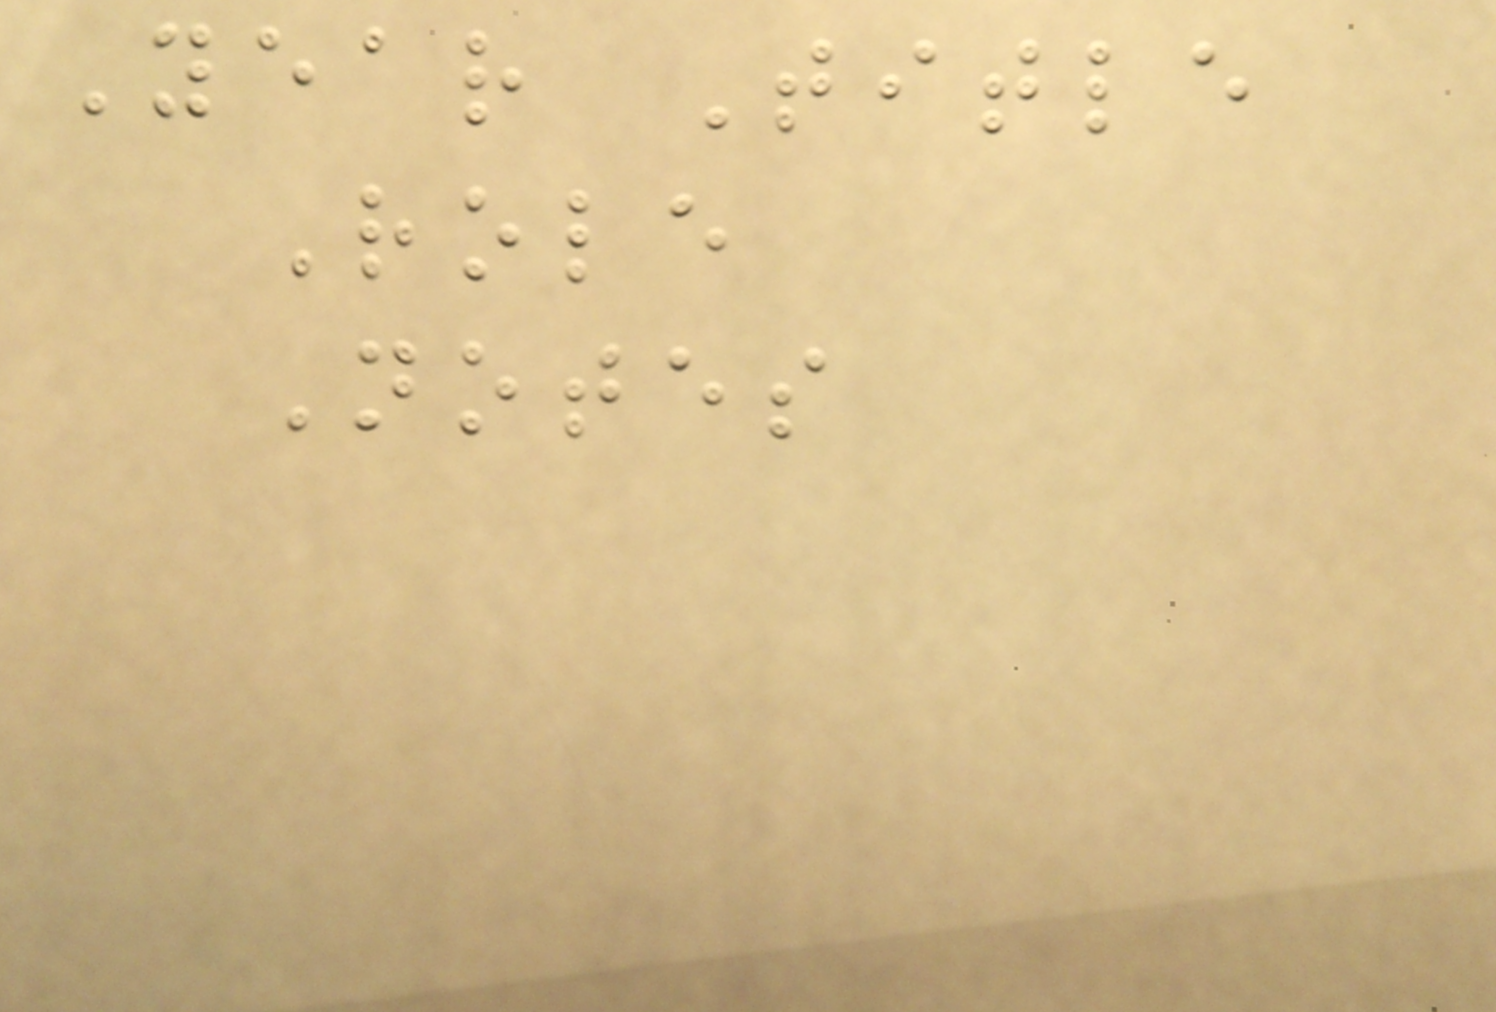Year Title
Role
Notes
